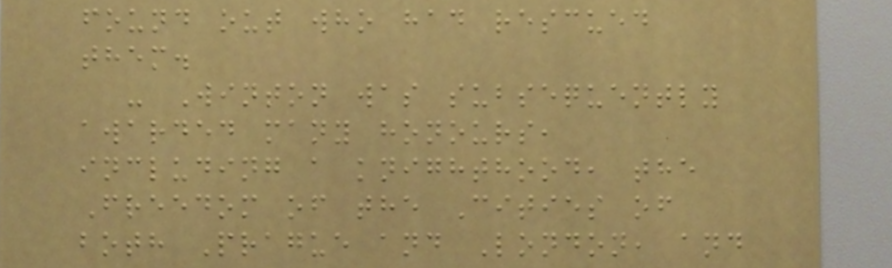found out who had rescued
them.
- Winton was subsequently
awarded many honours,
including a knighthood, the
Freedom of the Cities of
both Prague and London, and
